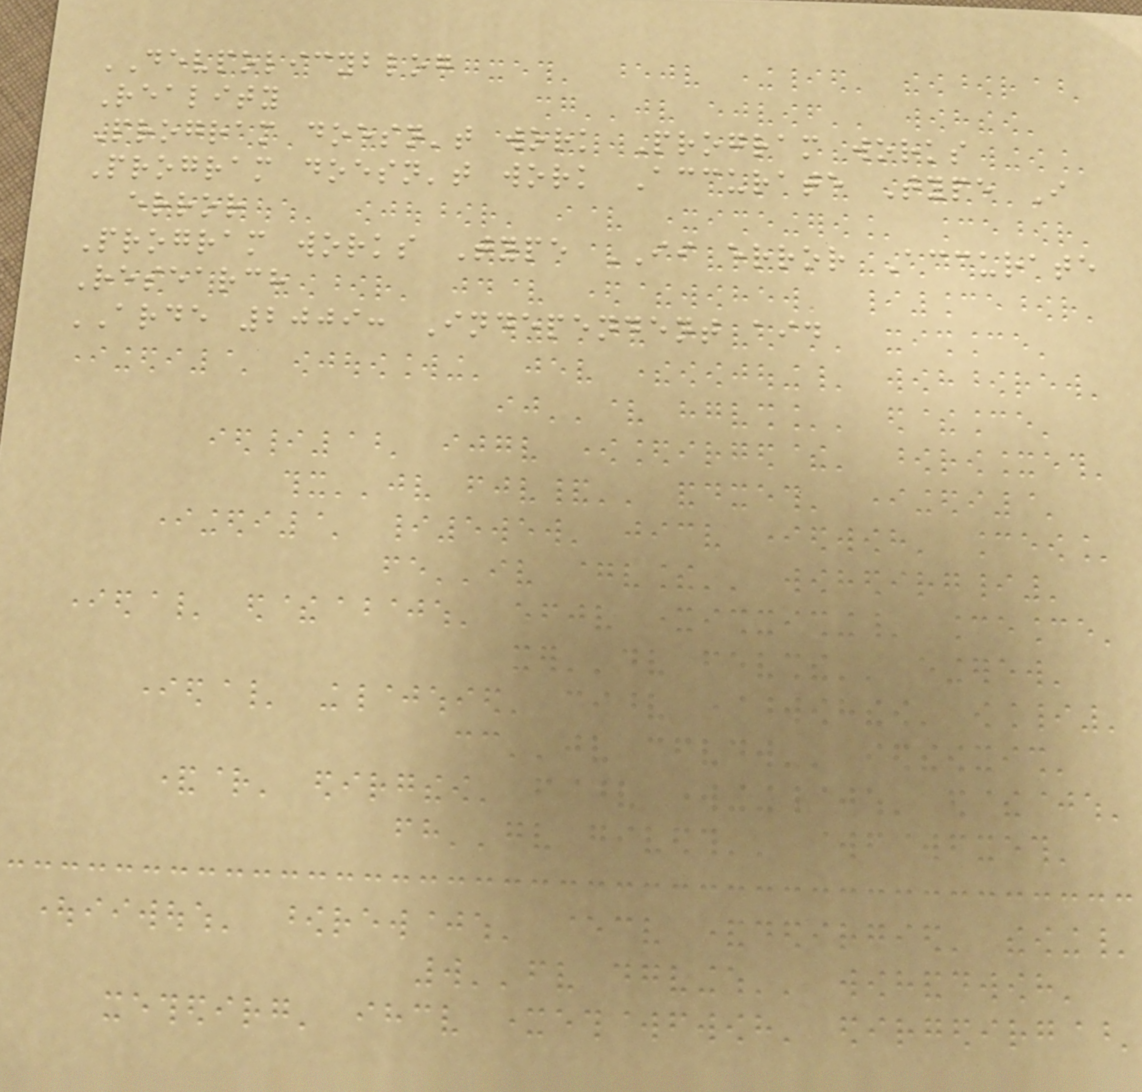DEVPOLICYBLOG
Reality
Program doesn't work Program works
Program doesn't work Accurate Type I
error
Program works Type II error Accurate
Research
ARDE 2009: Independent aid
